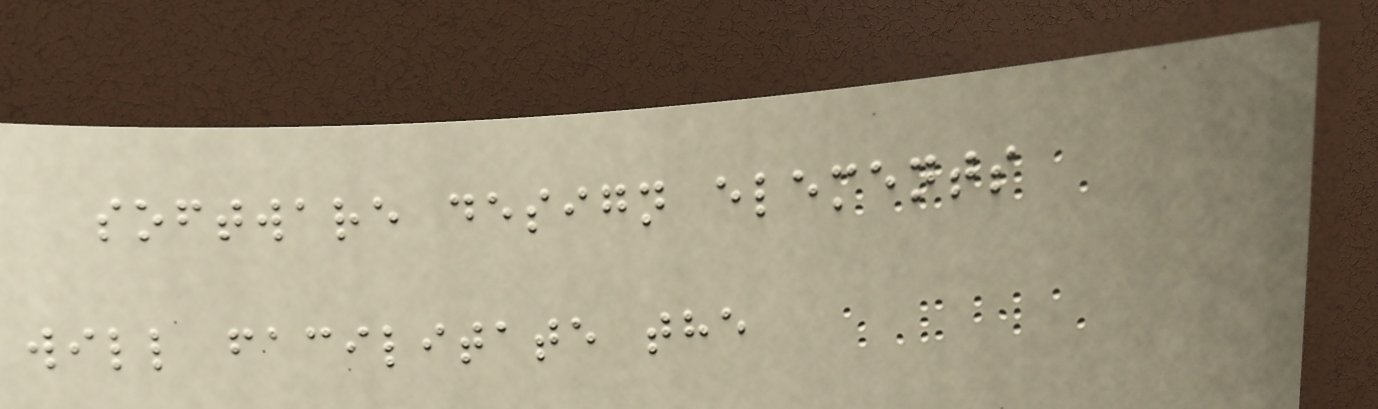software design elements
will facilitate the
